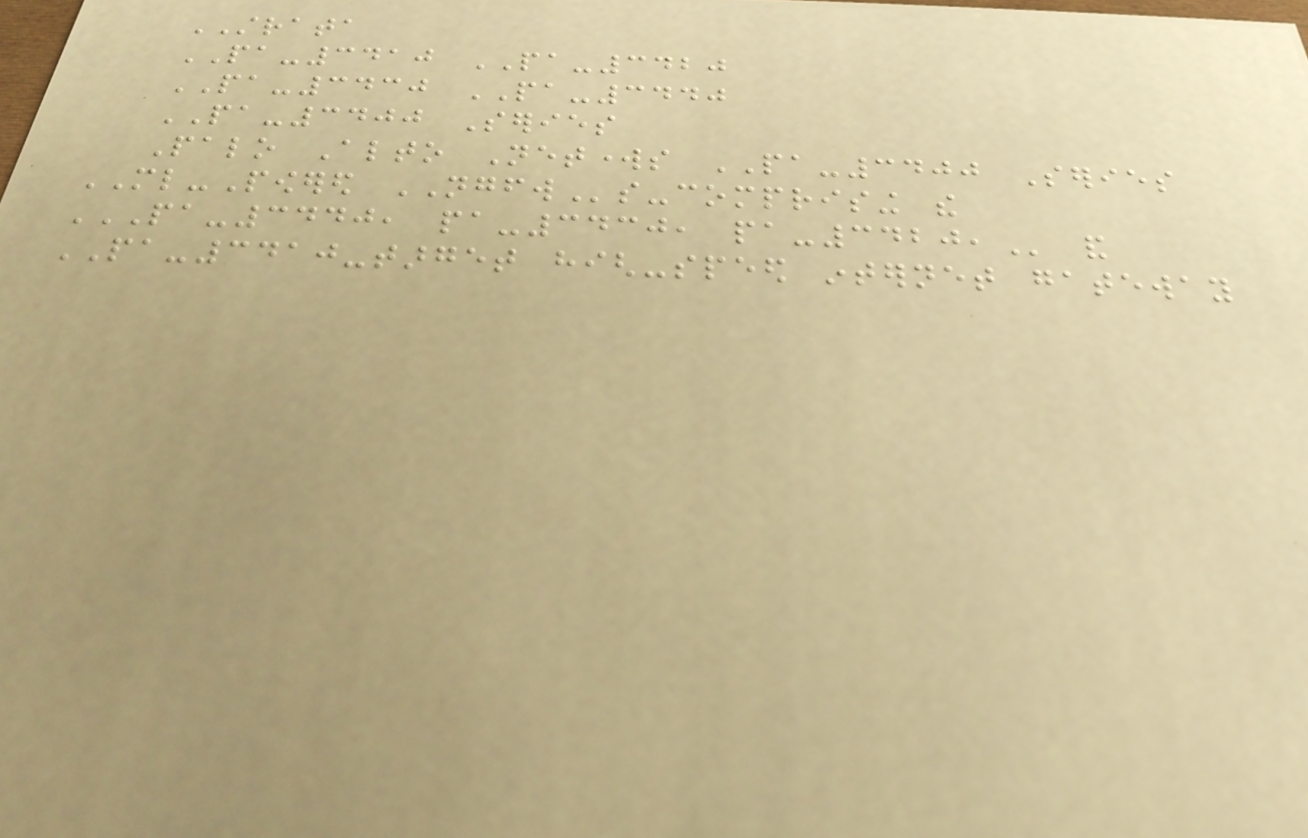STRATA
PA-3410 PA-3420
PA-3430 PA-3440
PA-3400 Series
Palo Alto Networks PA-3400 Series
ML-Powered NGFWs-comprising the
PA-3440, PA-3430, PA-3420, and
PA-3410-target high-speed internet gateway
